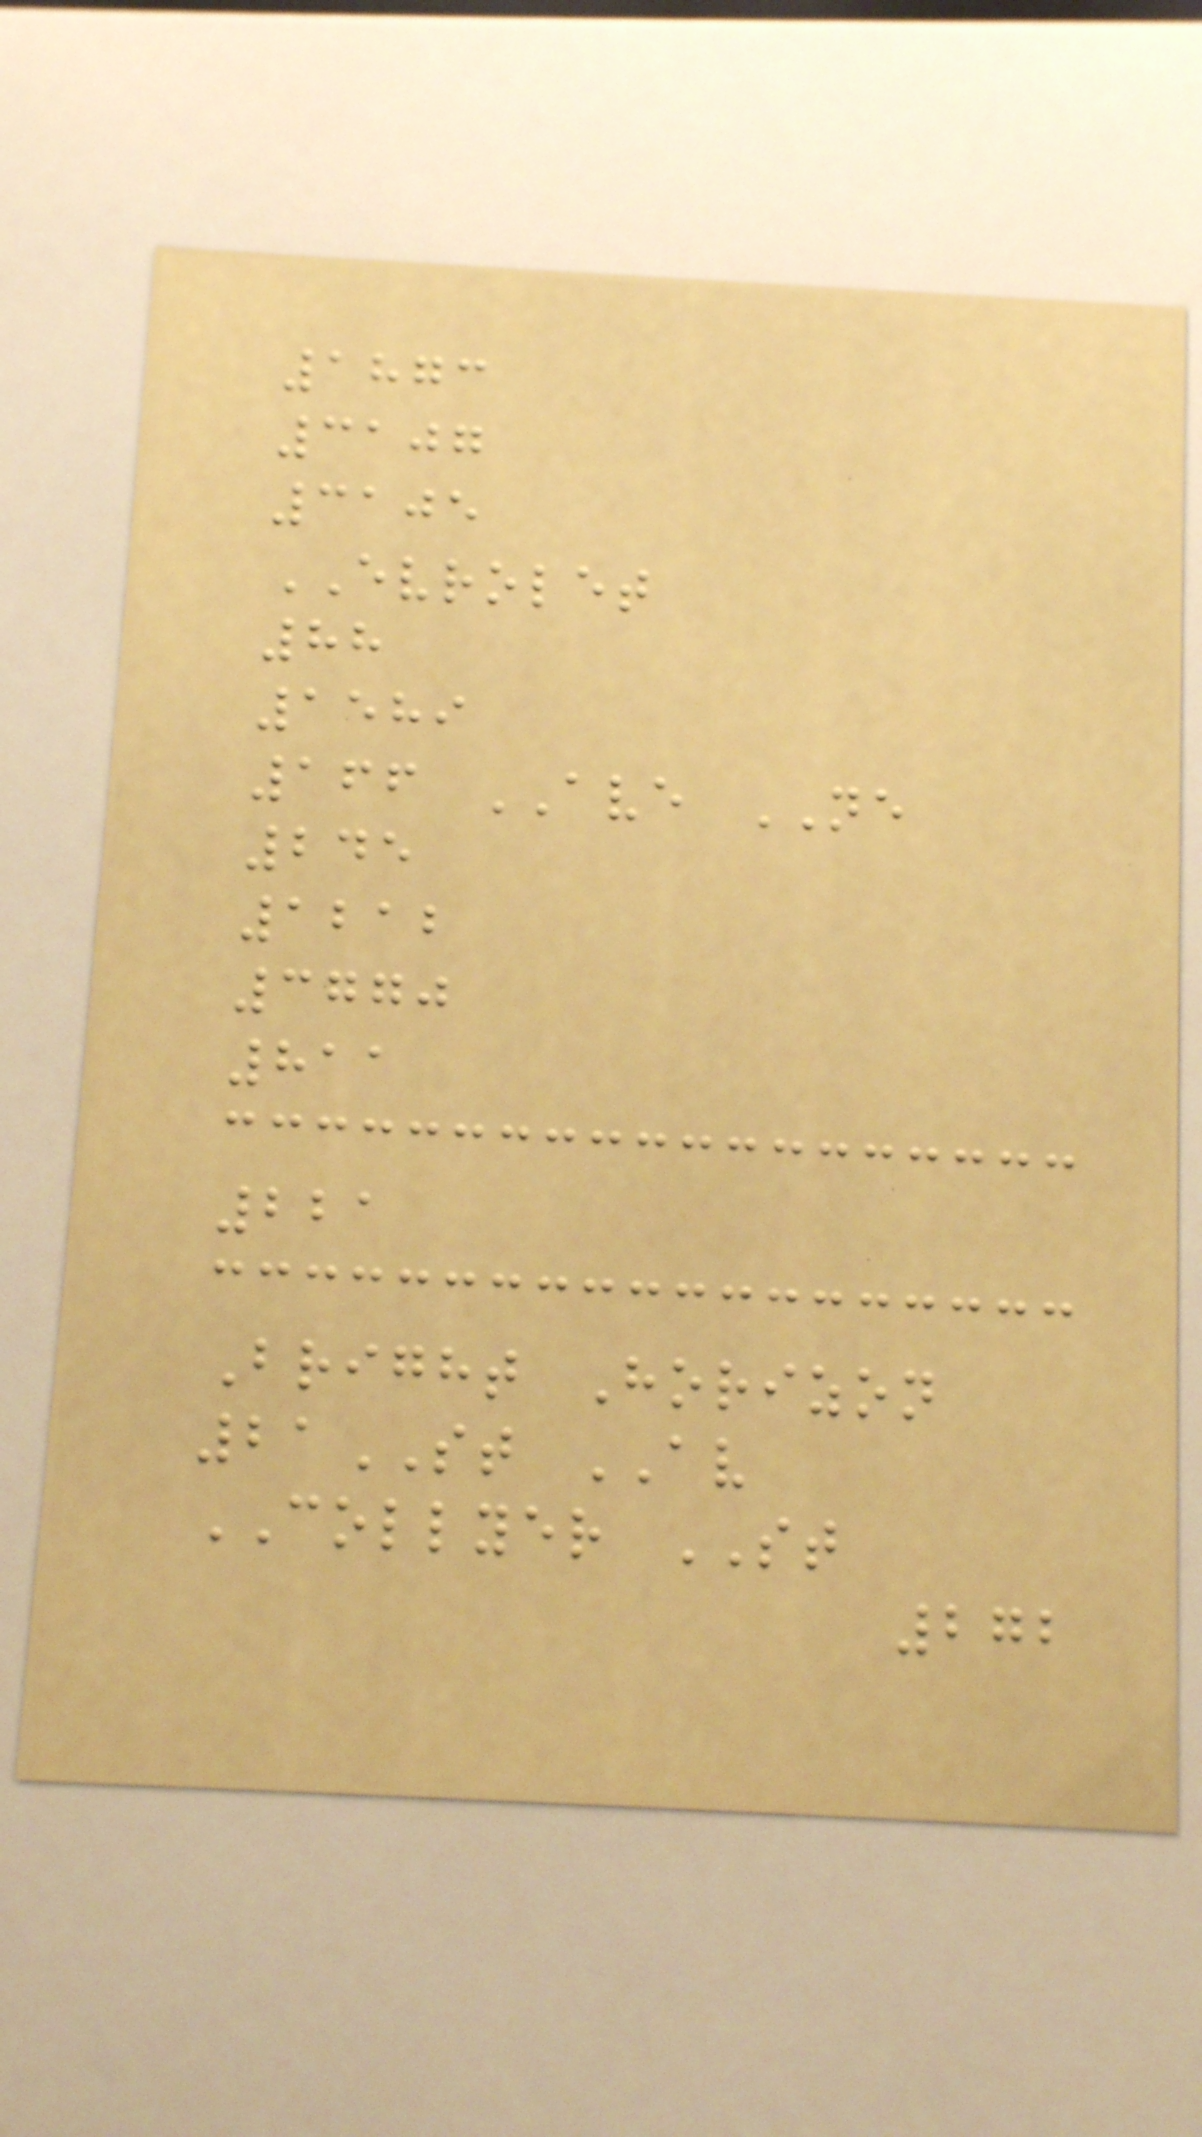1873
3107
3105
EVROLET
88
1589
166 AVE NE
245
1212
3770
811
221
Bright Horizon
21ST AV
COLLYER ST
272
